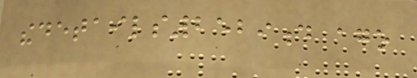thedetails2529d ago
